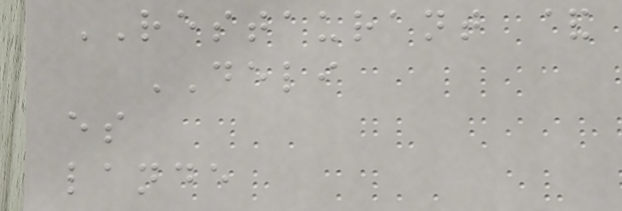RESTAURANT &
DELI
es
lande
